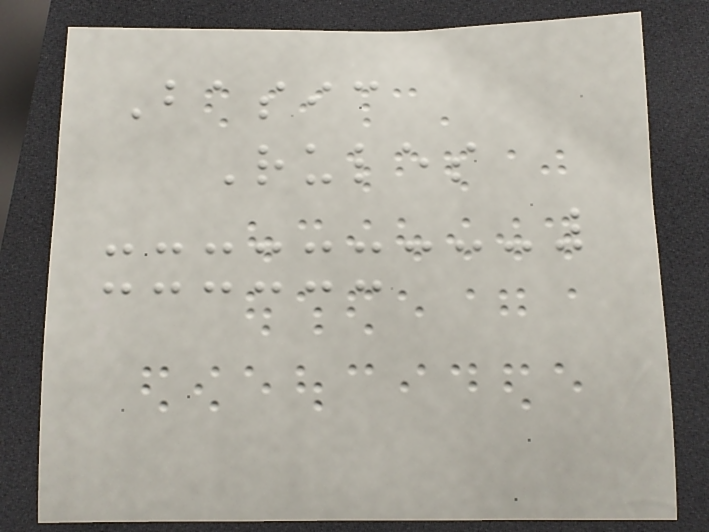Basic
Rules
